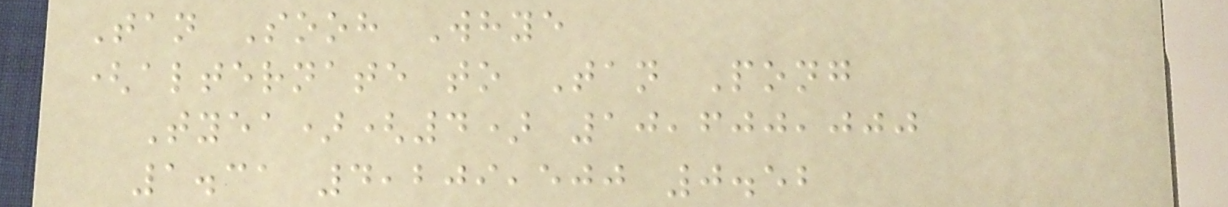Tan Sooh Whye
(alternate to Tan Pong
Tyea)(4) 10,600,000
1.31 4,209,500 0.52
